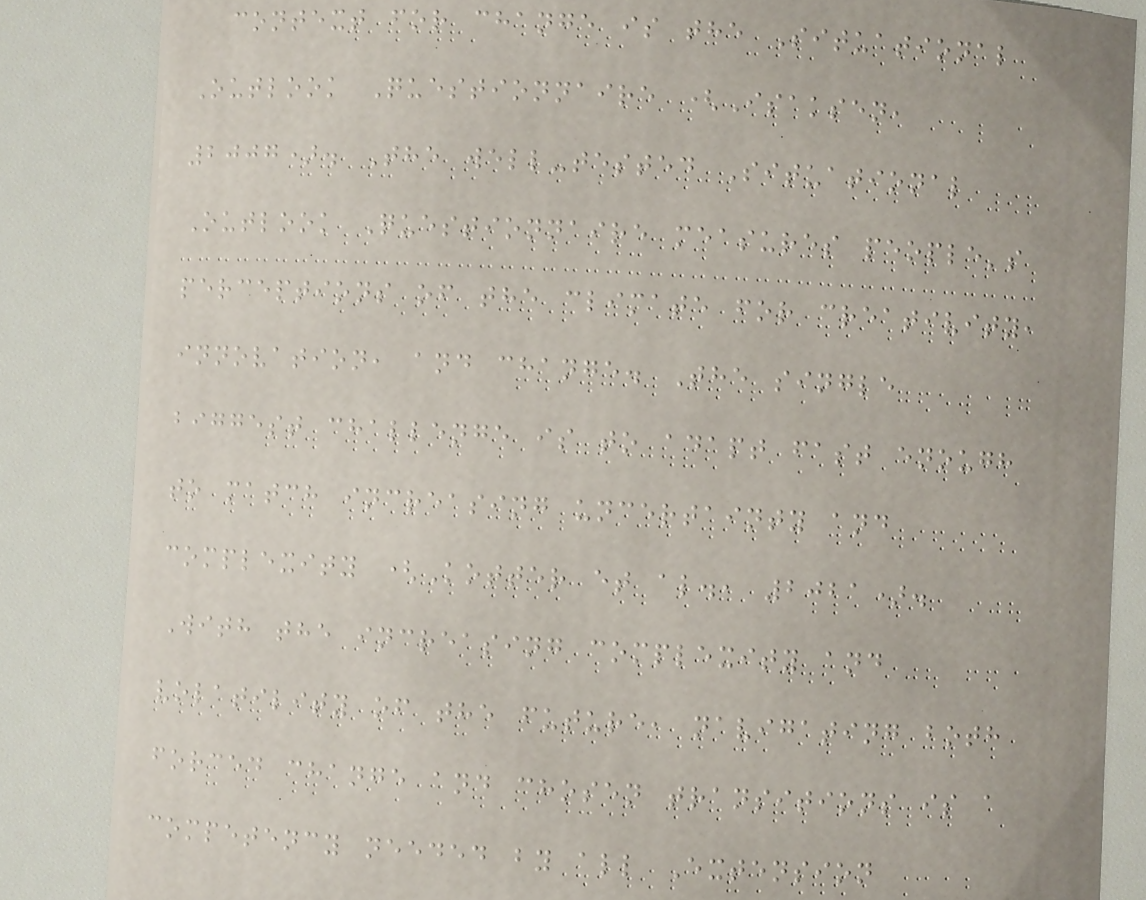context for change is the Situational
Outlook Questionnaire (Isaksen,
2007). The well-tested Situational
Outlook Questionnaire measures people's
perceptions of the climate for creativity,
innovation, and change. The single
biggest challenge is to adapt fast enough
to match increasing uncertainty and
complexity (Kotter et al., 2021).
With the increasing complexity and
volatility of the future, navigating both
forced change and chosen transitions is a
competency needed by all Extension
